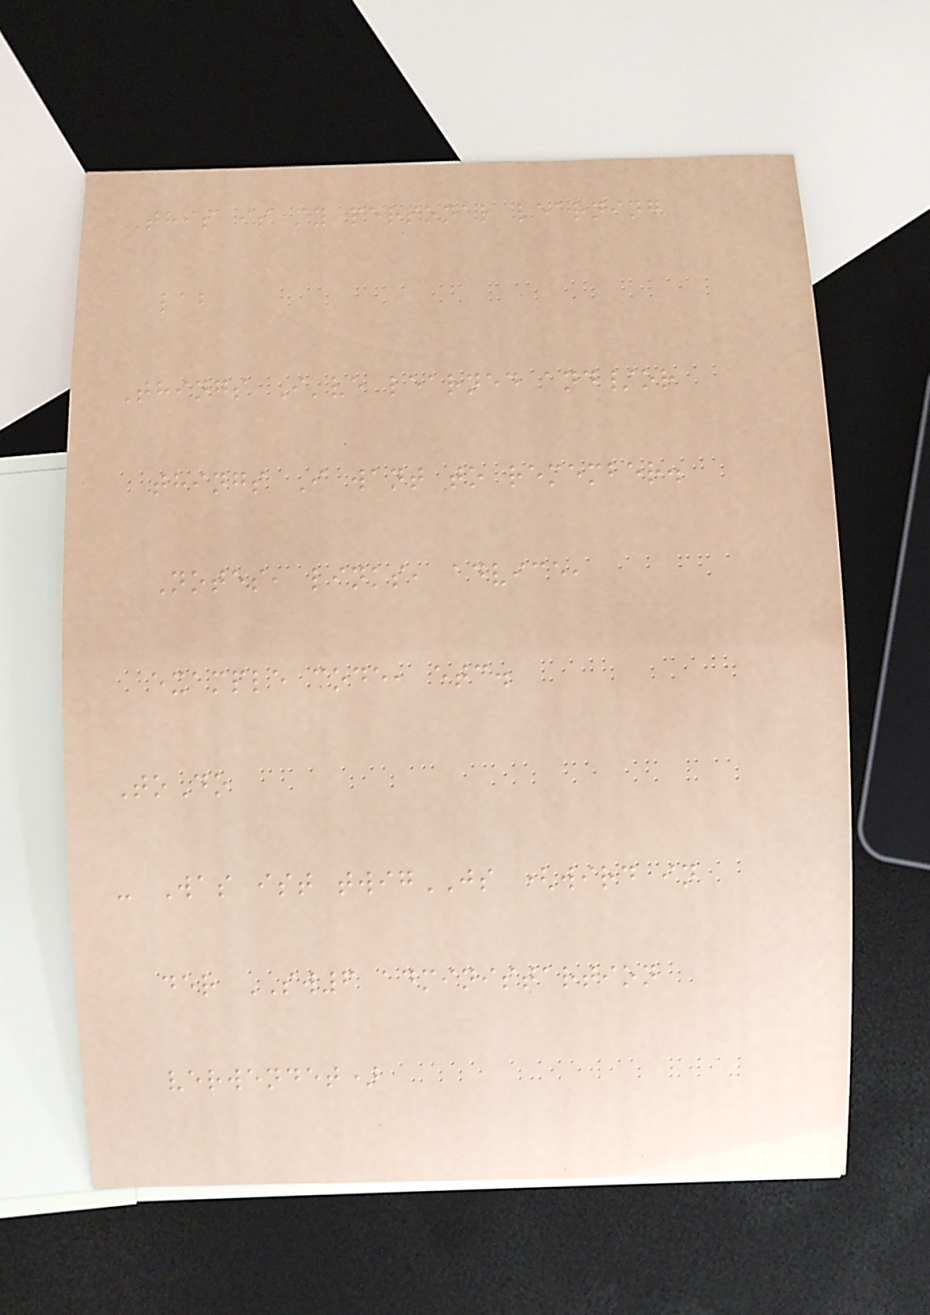This is my personal learning
lab
Things I've learned and/or
things I want to remember.
Notes, links, advice,
example code, etc.
ToDo
- Was ist twigJS (wird in
der SW6 administartion
verwendet)
